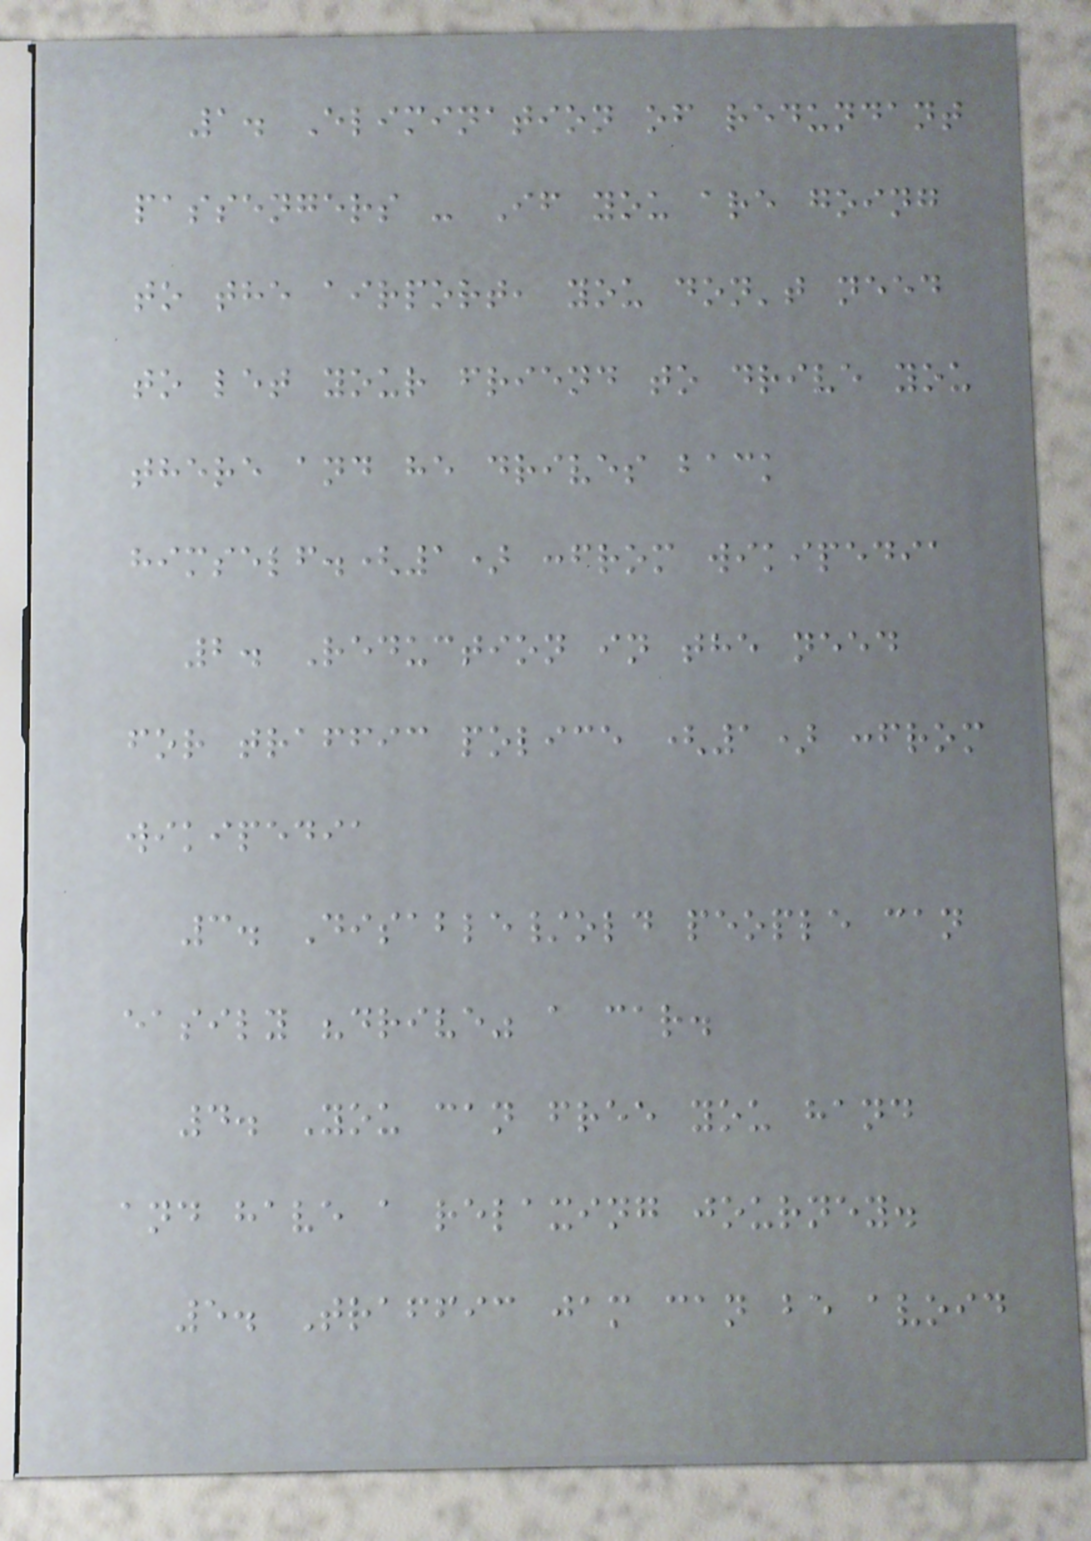1. Elimination of redundant
passengers - If you are going
to the airport, you don't need
to let your friend to drive you
there and he drives back
himself.(1) :from wikipedia
2. Reduction in the need
for traffic police (1) :from
wikipedia
3. Disable/old people can
easily "drive" a car.
4. You can free you hand
and have a relaxing journey.
5. Traffic jam can be avoid
